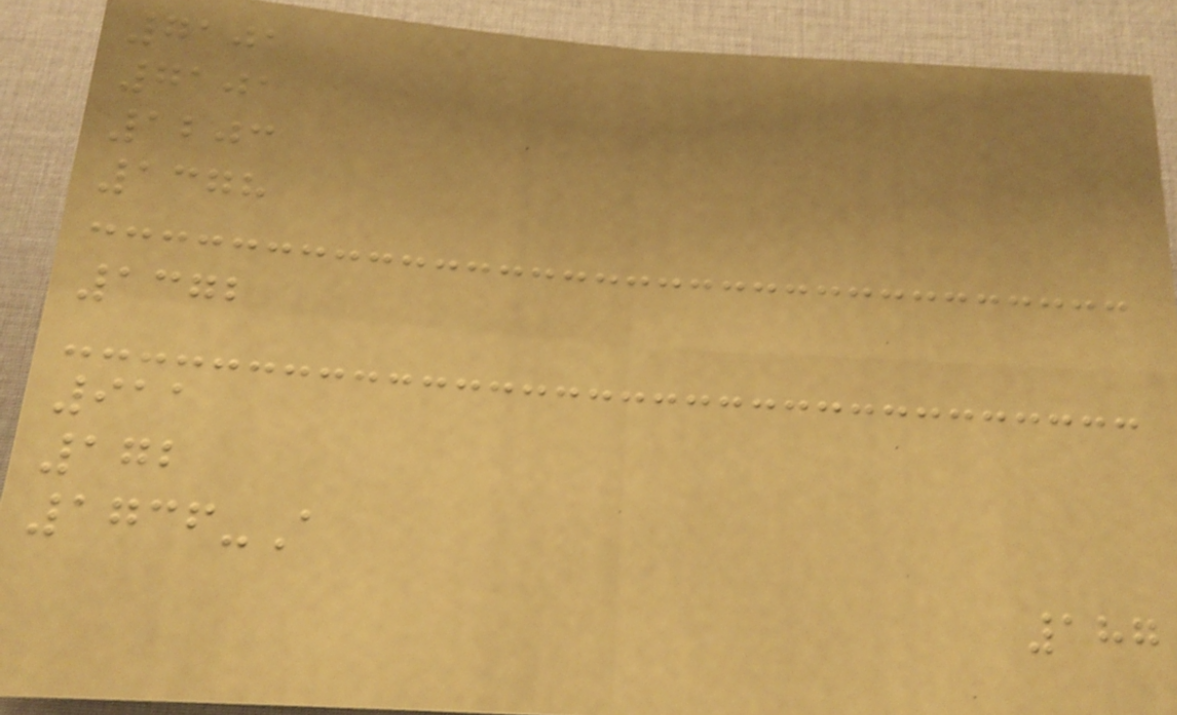7101
7101
1203
1378
1372
911
172
1736-A
187
